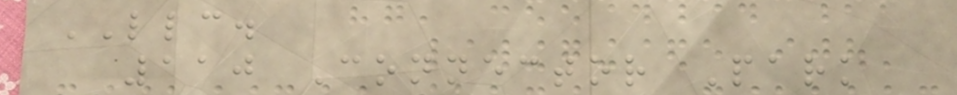LLC.
110 Connector Park
